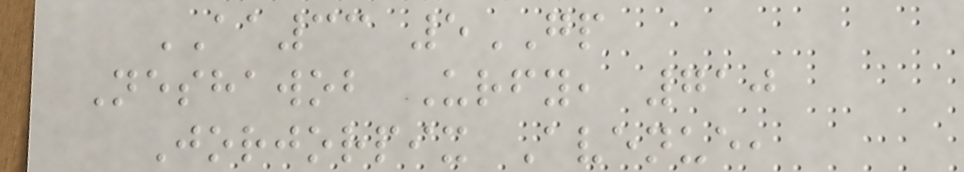AA33 5GP
Neshawob Urfy, 710
Jorjorpix Avenue,
